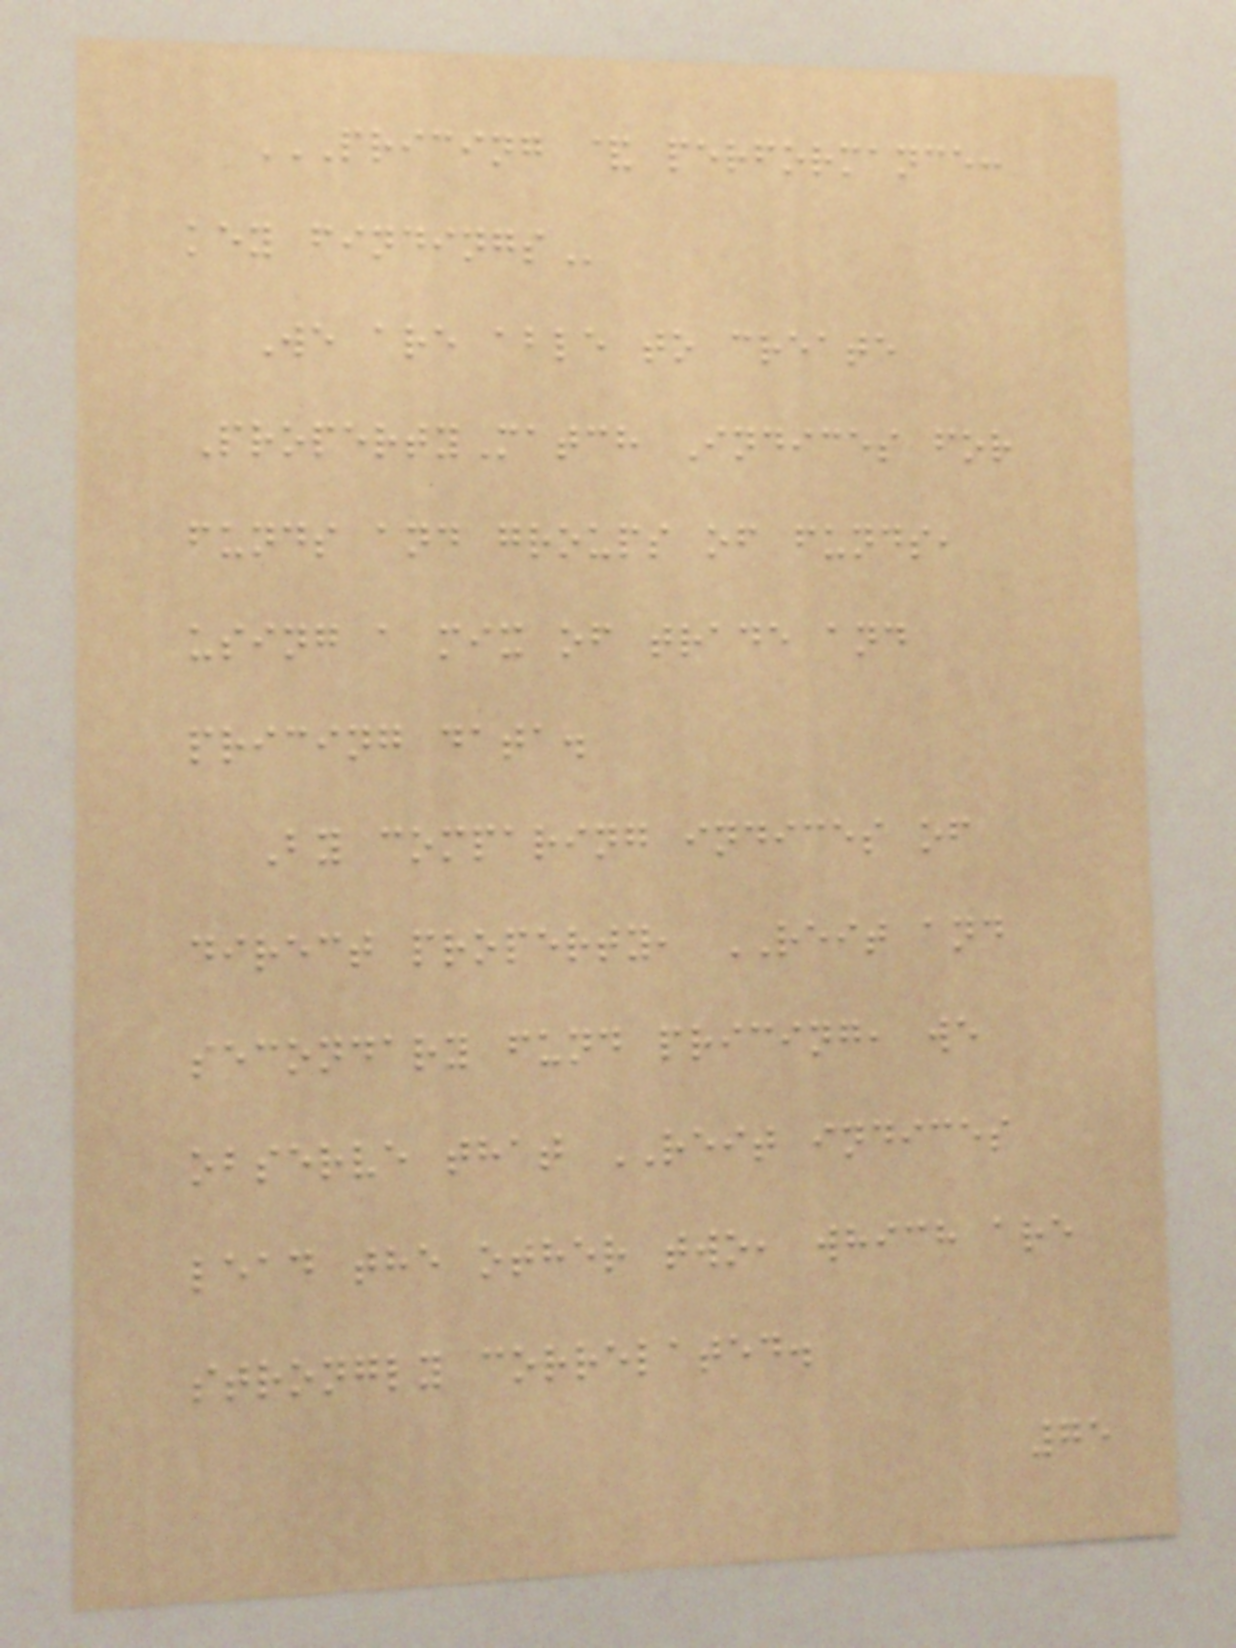PRICING & PERFORMANCE:
KEY FINDINGS
We are able to create
PropertyMatch Indices for
funds and groups of funds,
using a mix of trade and
pricing data.
By comparing indices of
direct property, REIT and
secondary fund pricing, we
observe that REIT indices
lead the other two, which are
strongly correlated.
75
